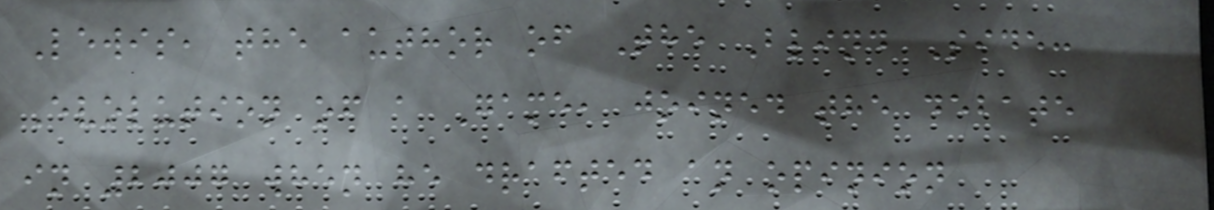Lewis, the author of The Blind Side:
Evolution of a Game, joined the debate
in 2007 when he drafted an opinion
